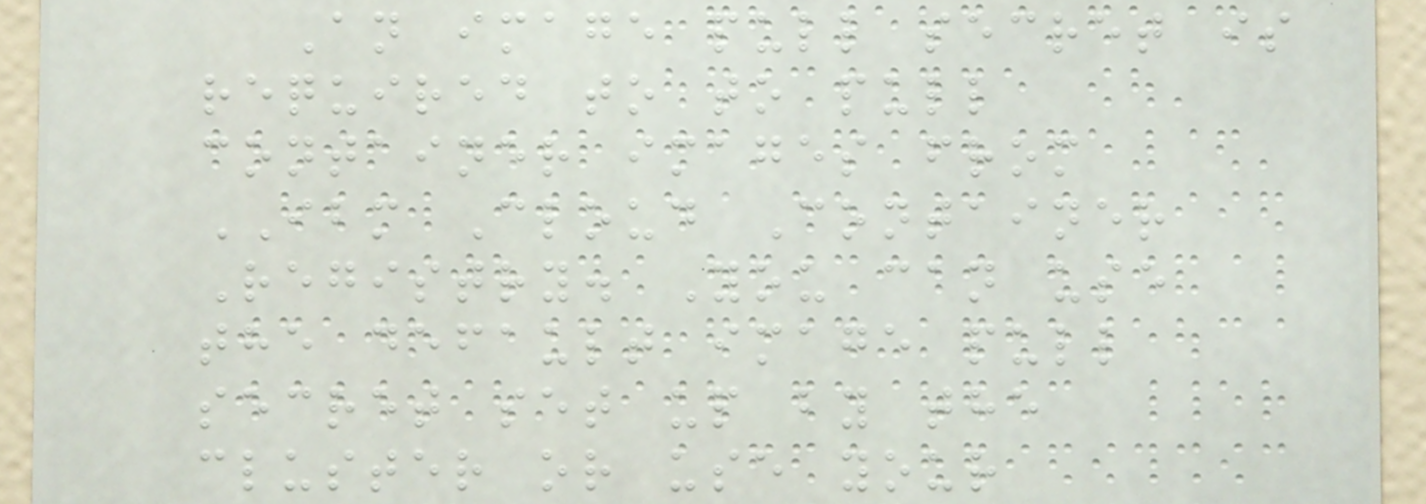An image pull secret is
required to to pull
container images from
IBM Cloud Container
Registry. You can use
the default image pull
secret set up by the
cluster or use your
